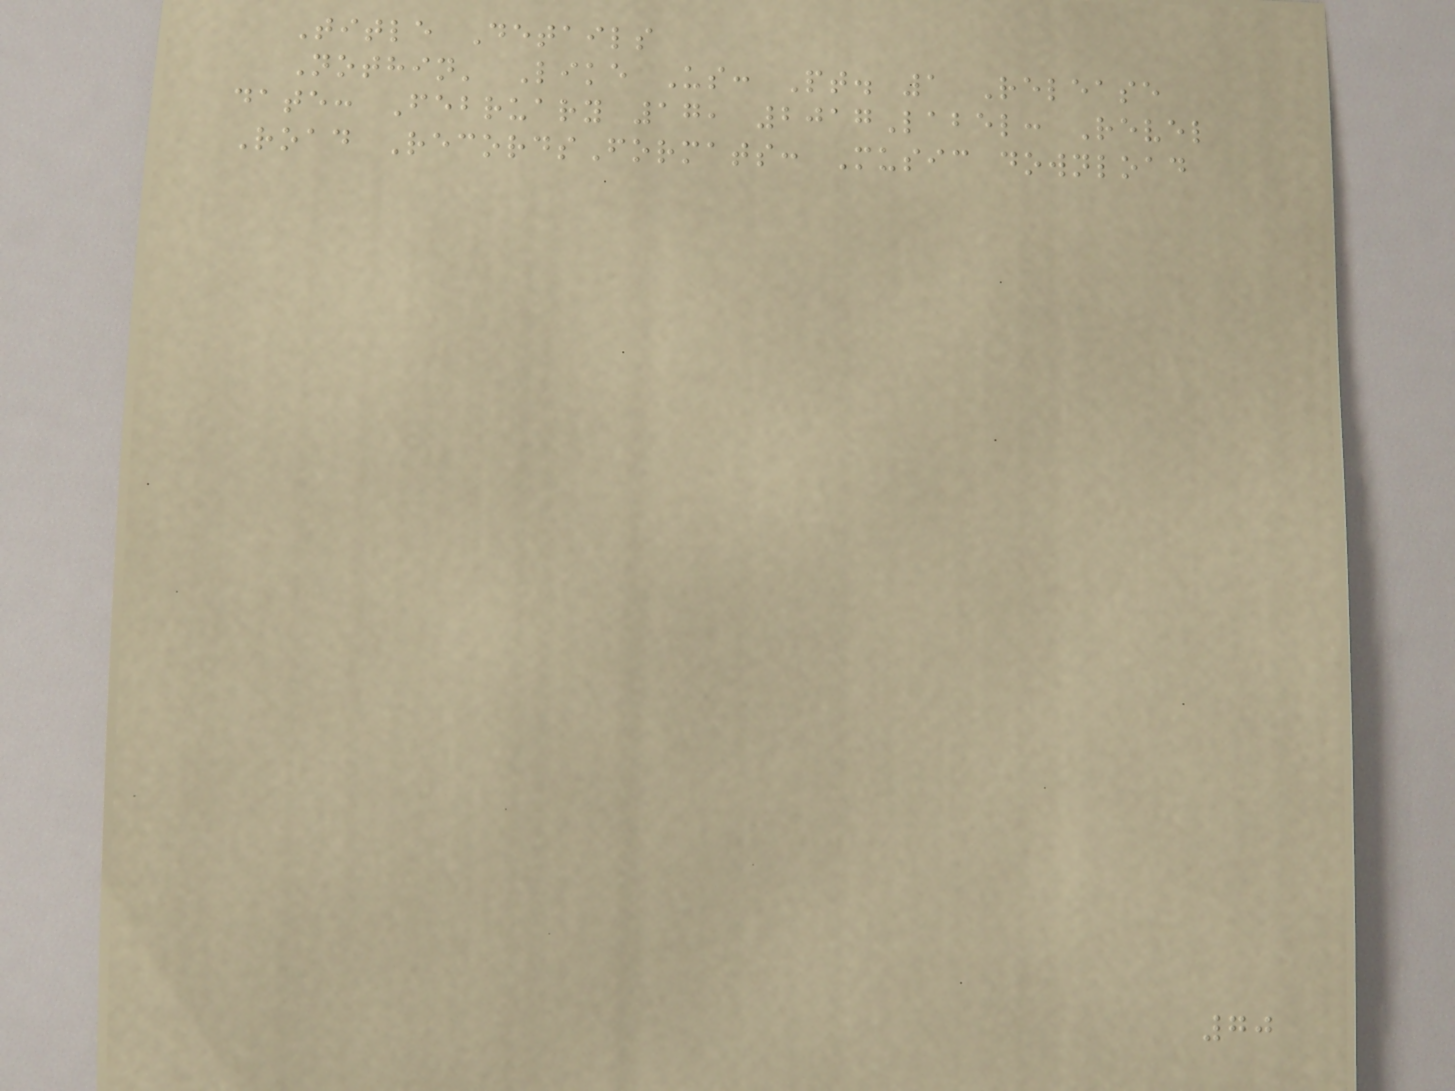Title Details
Nothin' Like Us: Pt. 1 Release
date: February 17, 2017Label: Revel
Road RecordsFormats: Music download
70
